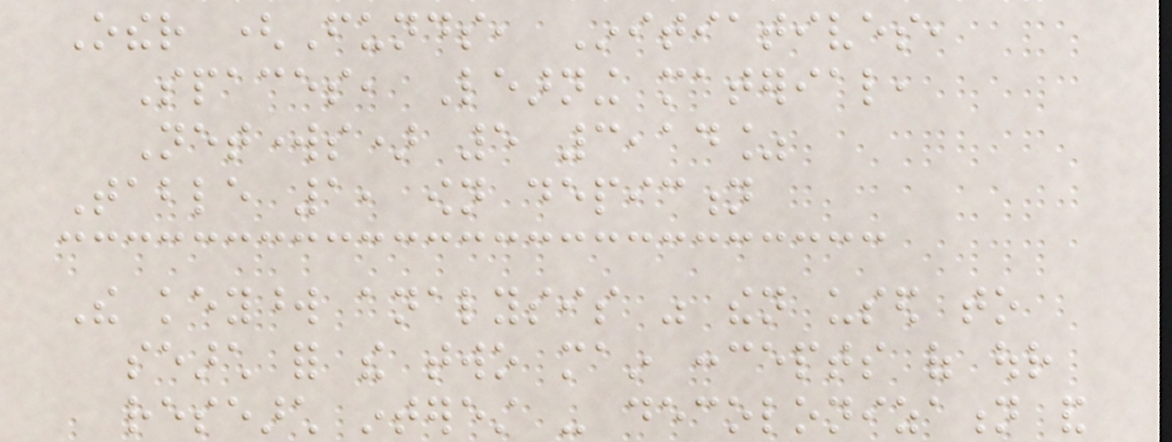Other (Funds, Initiatives,
Spaces, Learning material,
Networks) 5 3,14%
Table 1, own depiction
The keyword analysis was then used to
search for the two main concepts of our
research interest - decolonization and
